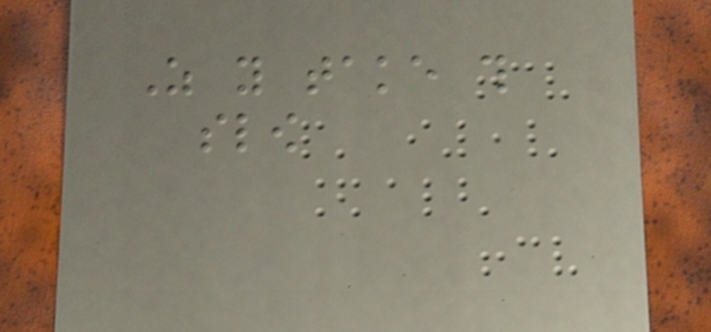As you take this
slow
